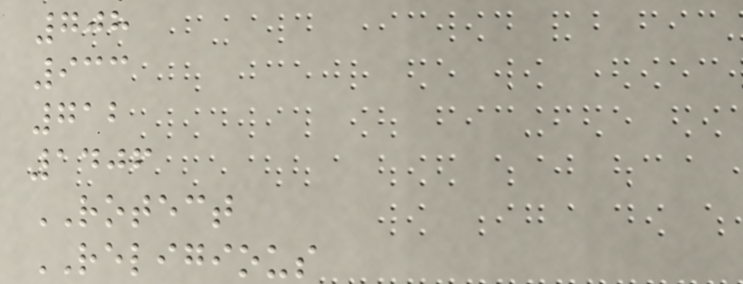708
933
712
1406
ROTECT
RELIGIOUS
